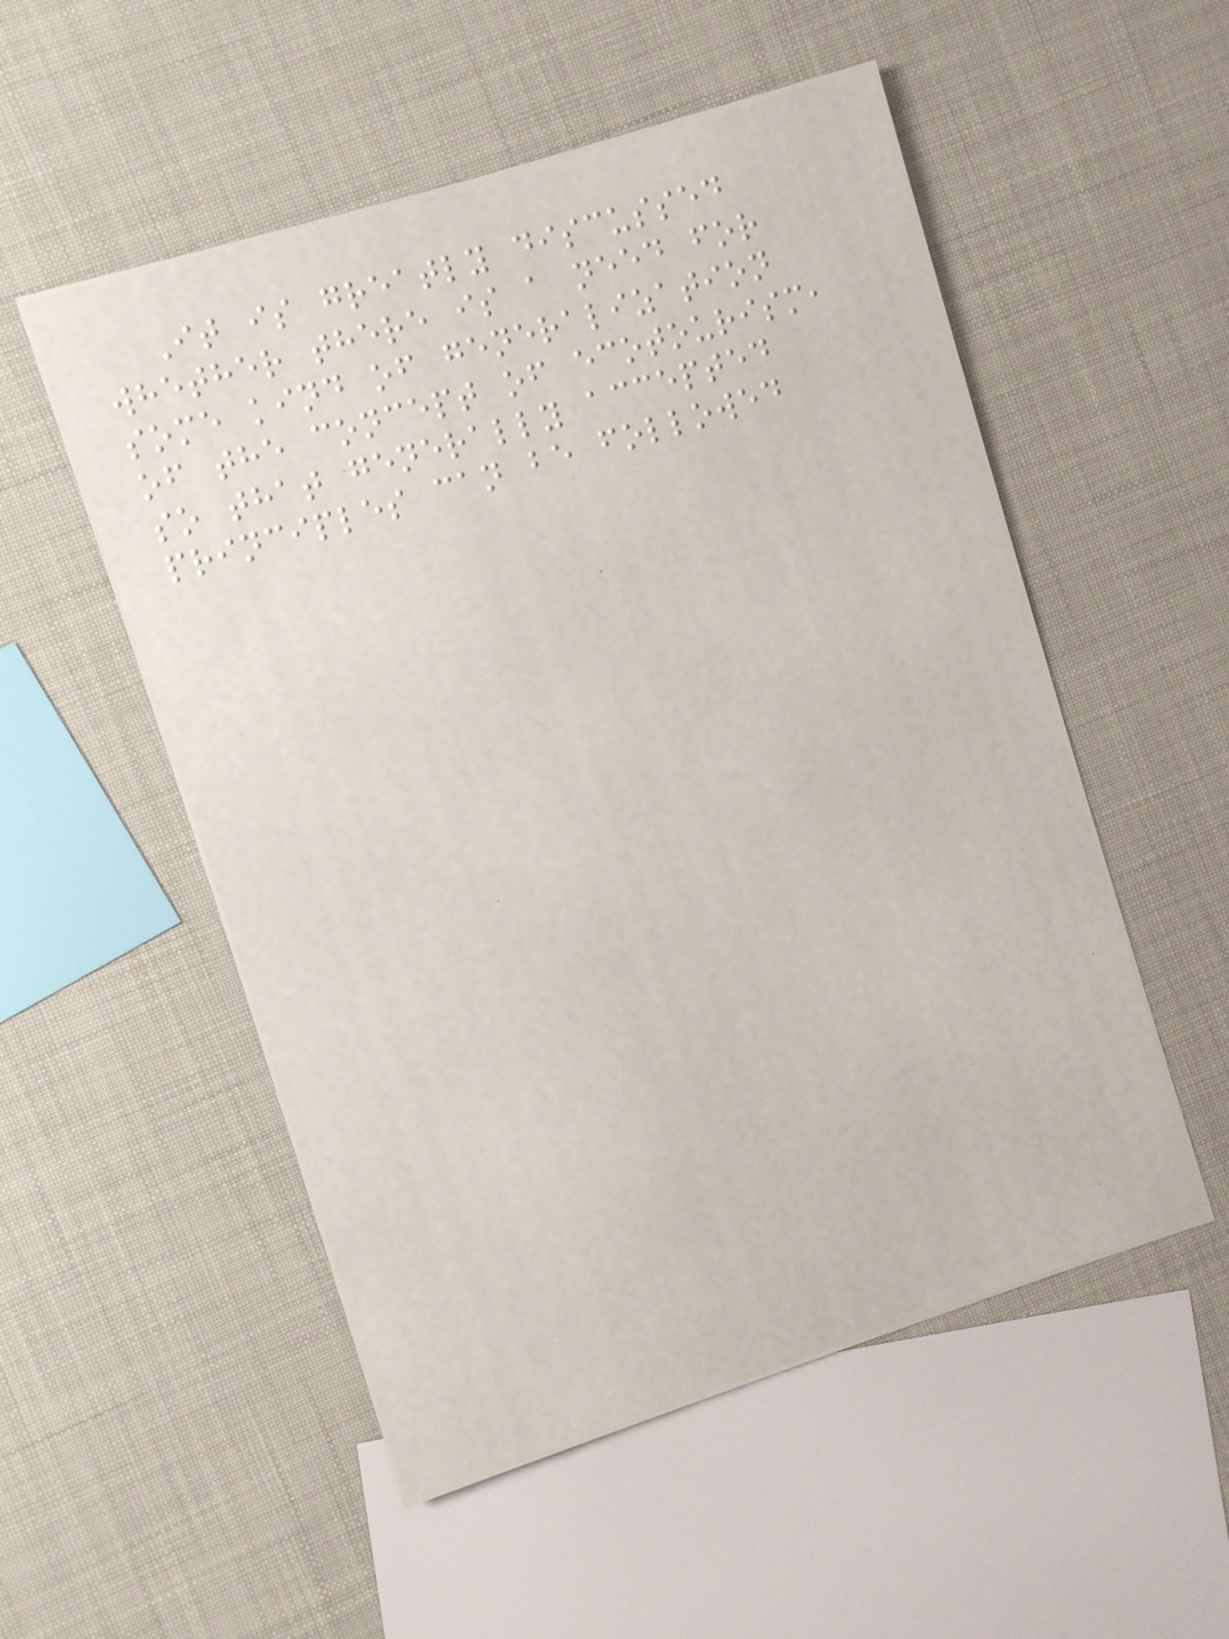It is greatly discussed
whether there is a need for
some kind of generalization
of the concept of ecotourism,
so that generally accepted
principles can be followed
